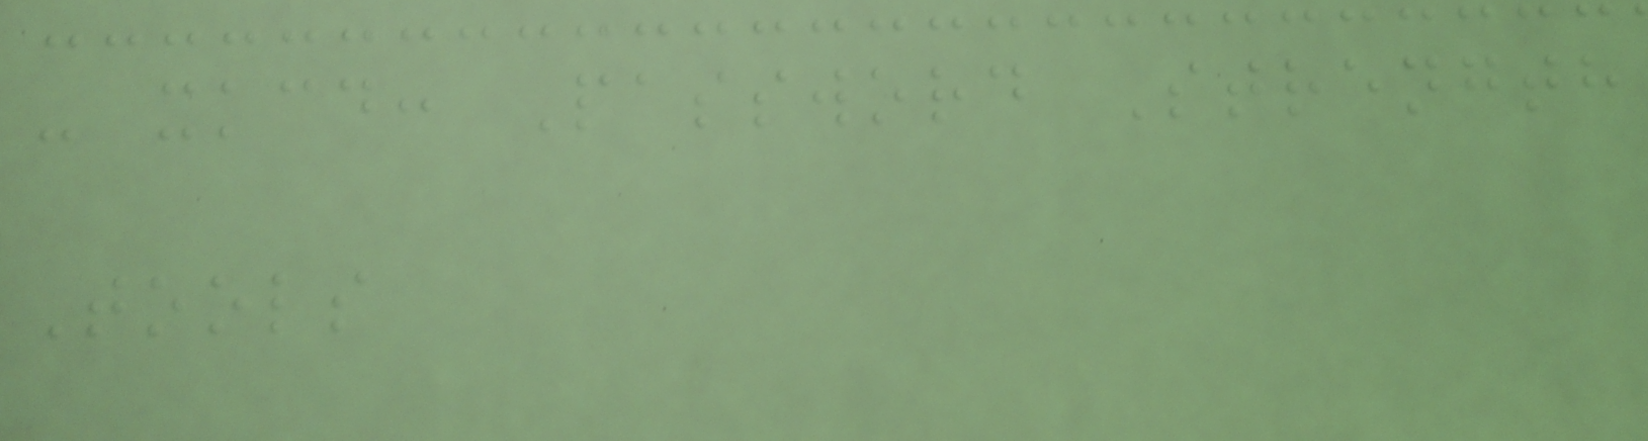- xkcd: Password Strength
Tools
